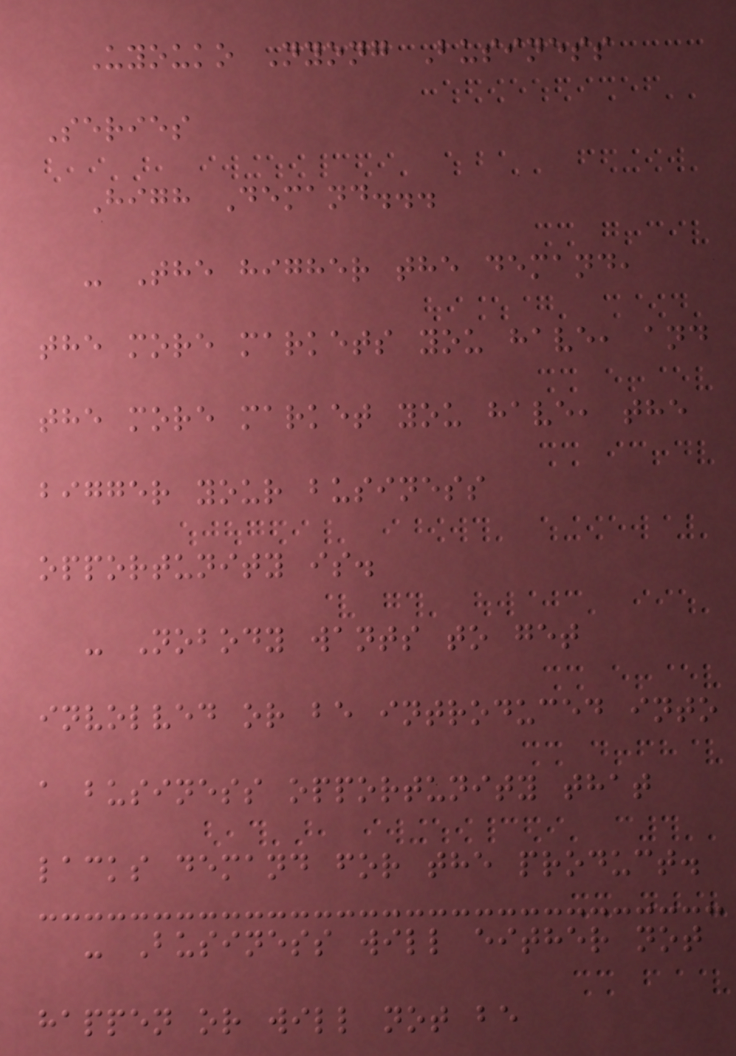Uyouko Nyong Business
Series
High Demand...
- The higher the demand,
the more markets you have, and
the more market you have, the
bigger your business
opportunity is.
- Nobody wants to get
involved or be introduced into
a business opportunity that
lacks demand for the product.
- Business will either not
happen or will not be
